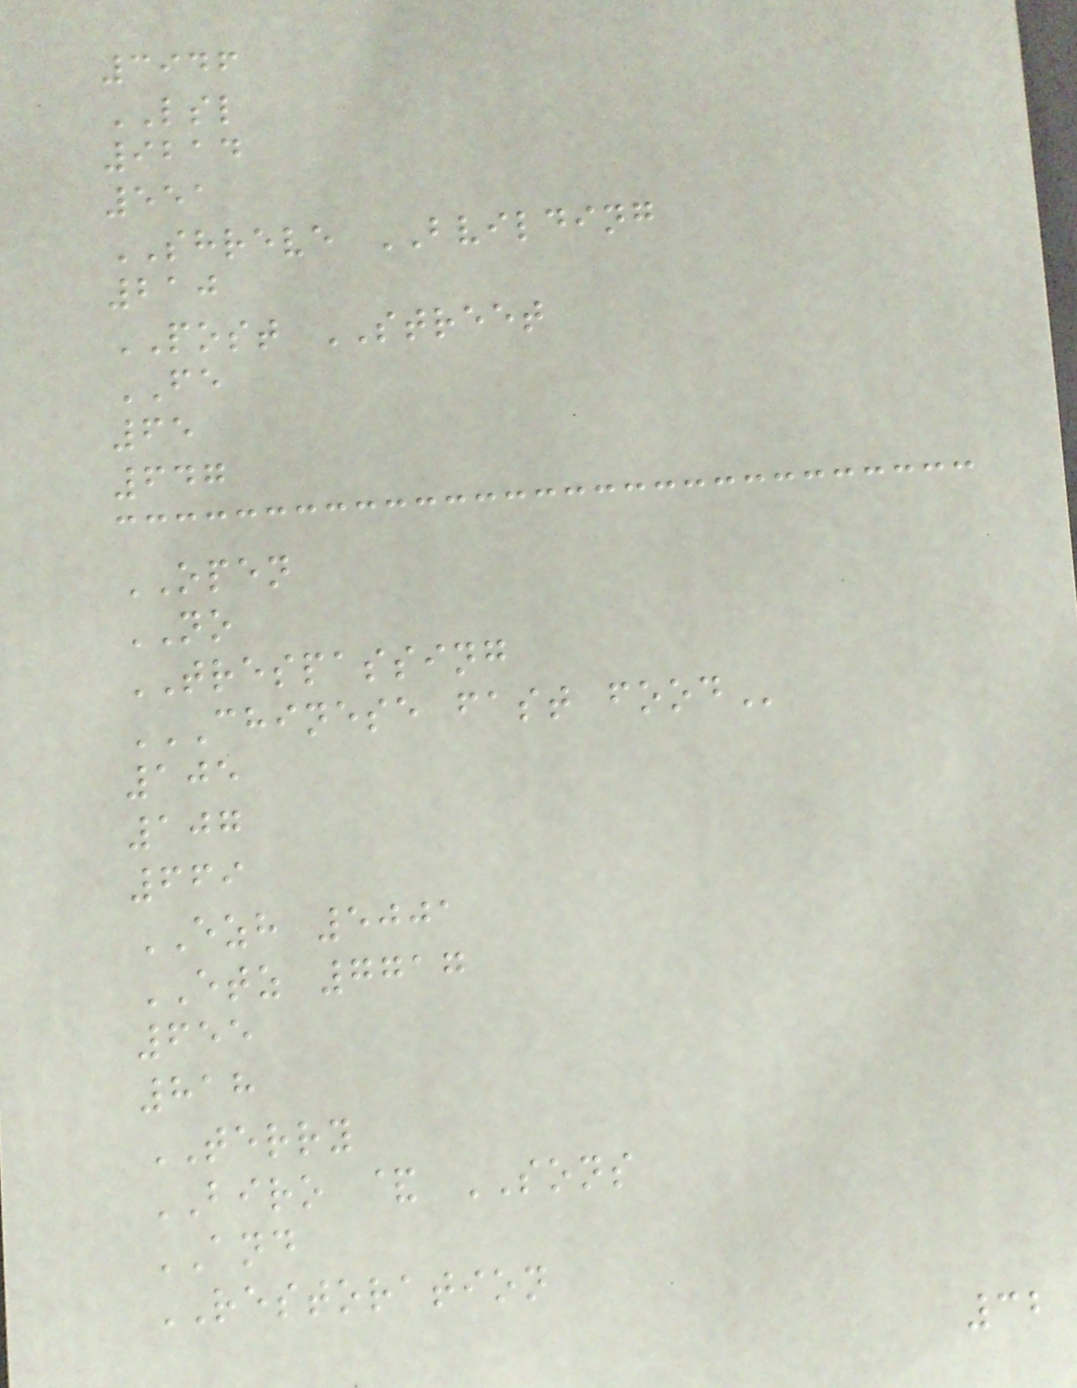3946
LSL
9214
551
SHREVE BVILDING
210
POST STREET
FE
65
647
OPEN
NO
TRESPASSING
CHINESE FAST FOOD
105
107
669
EZH 5001
ETZ 7717
655
818
TERRY
BIRO & SONS
AND
RESTORATION
32
